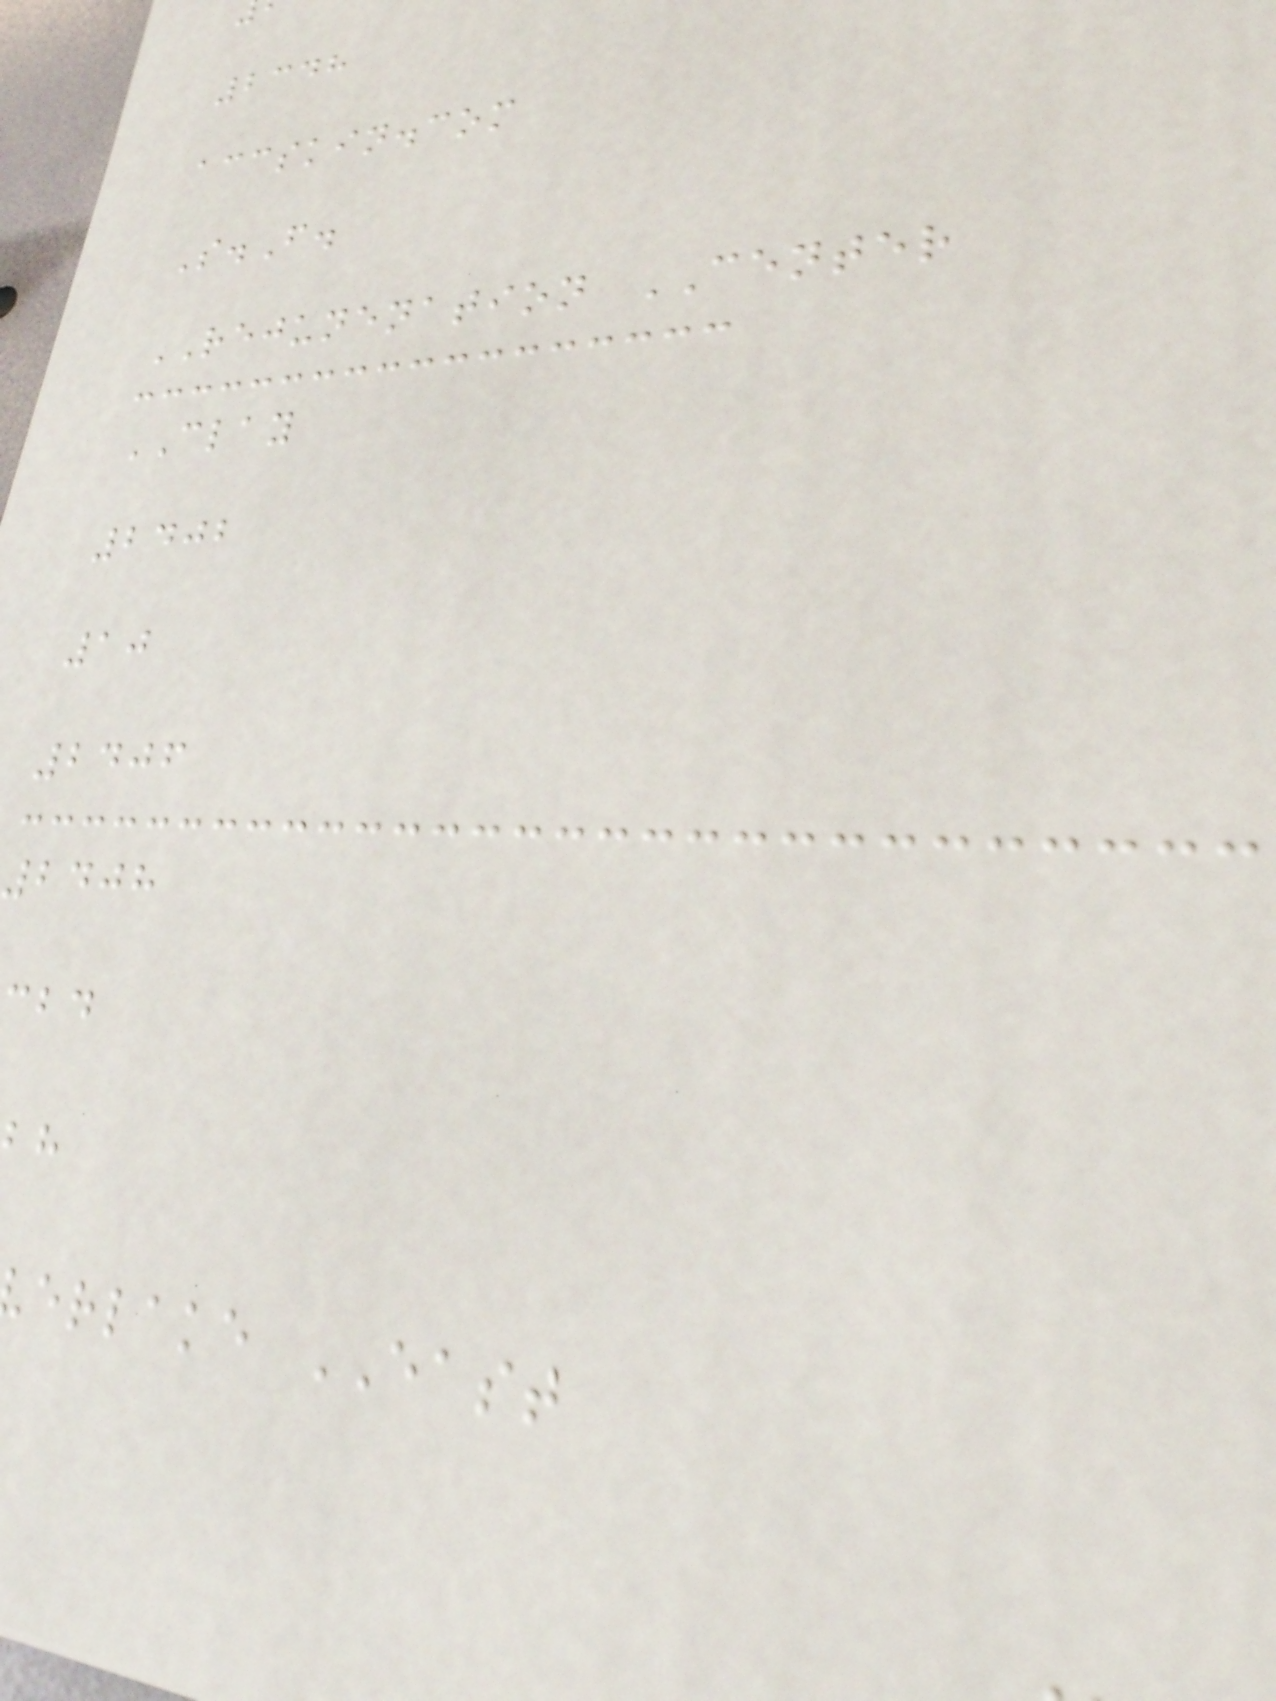2348
accskin.com
S.F.
REJUNENATION CENTER
CLAY
2402
10
2406
2408
erlake EAST
